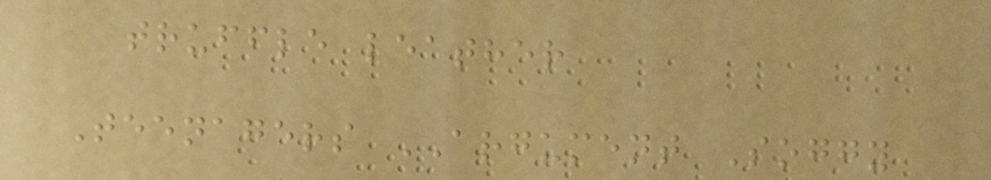truffle leather
Teenagers ARGUMENT Soggy
